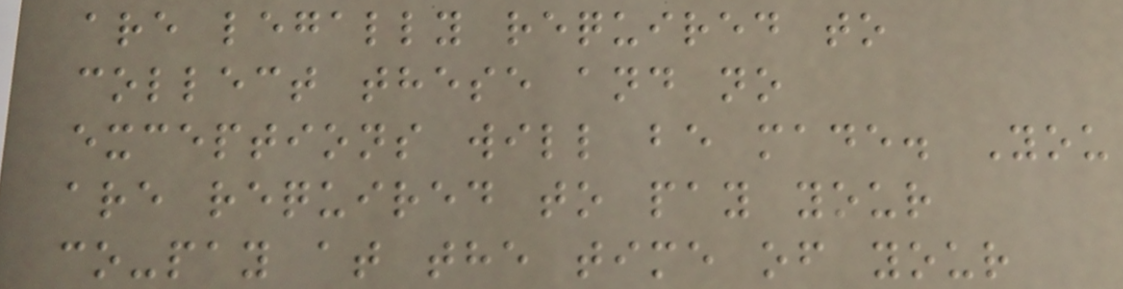are legally required to
collect these and no
exceptions will be made. You
are required to pay your
co-pay at the time of your
